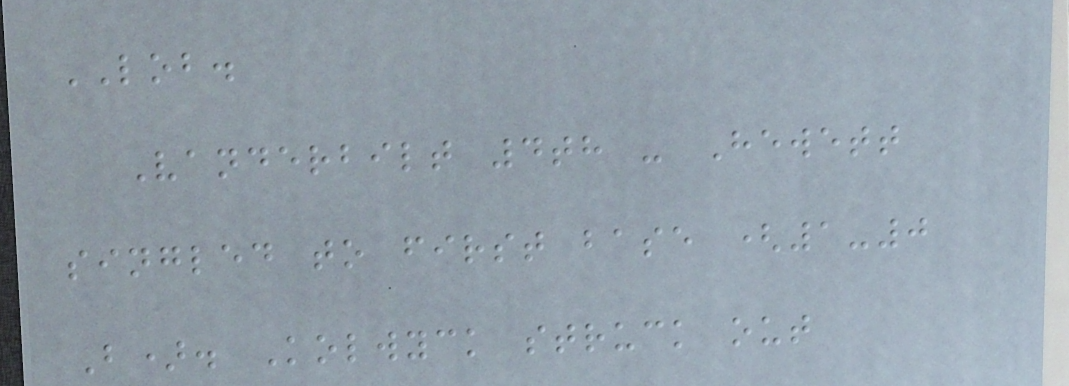LOB.
Vanderbilt 4th - Hewett
singled to first base (1-0
B). Kolwyck struck out
